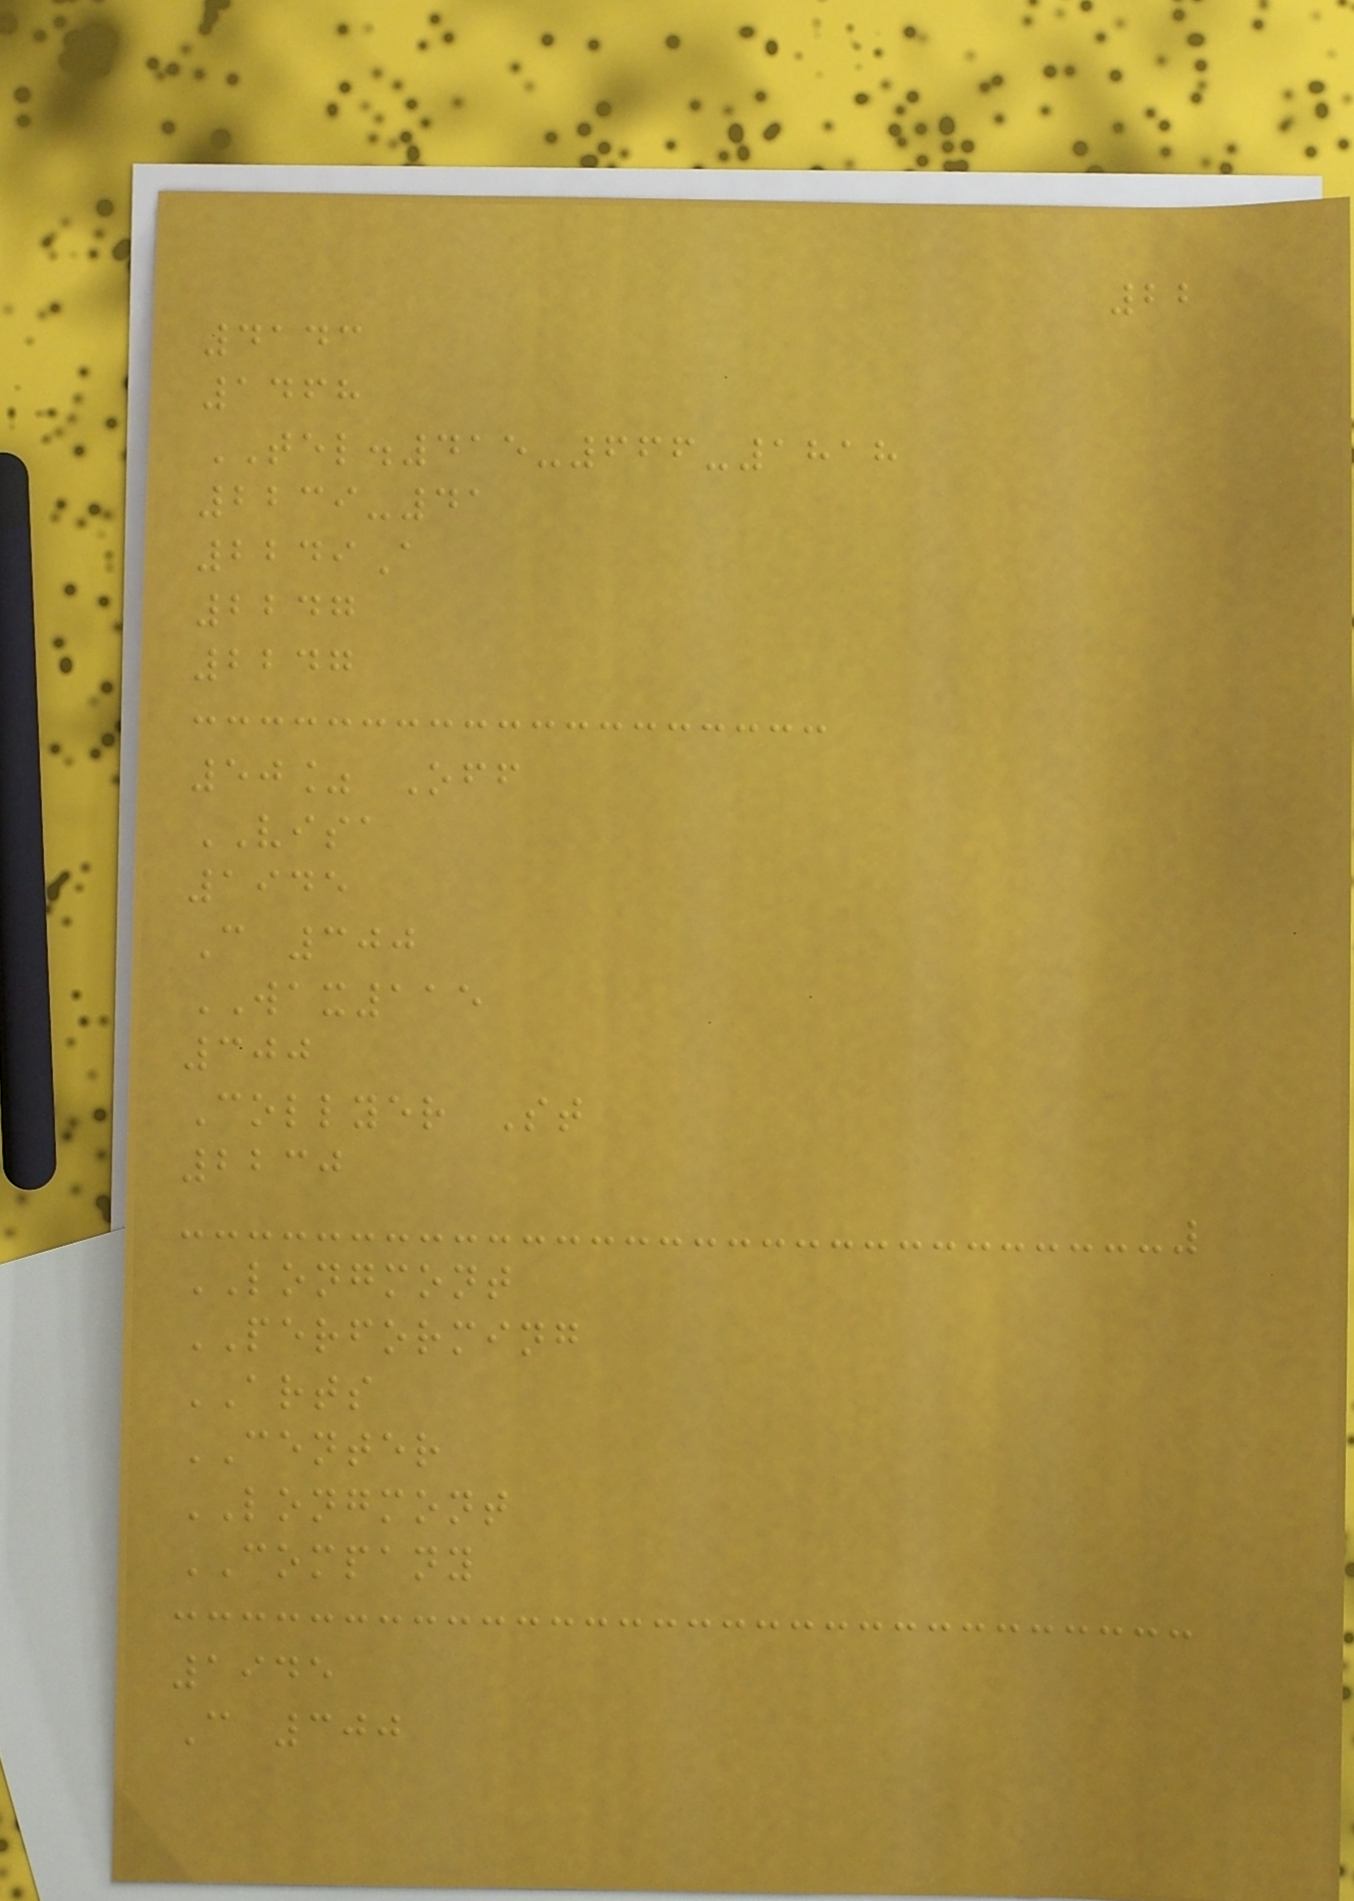22
4143
1468
TEL.415-666-1818
2239-41
2249A
2247
2247
50% Off
VISA
1945
C 300
WAX115
300
Collyer St
2230
LONGMONT
PERFORMING
ARTS
CENTER
LONGMONT
COMPANY
1945
C 300
